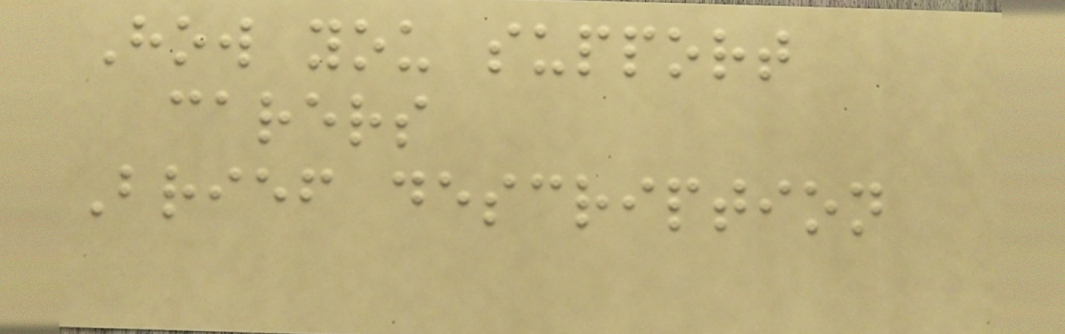How you support
carers
Brief description
